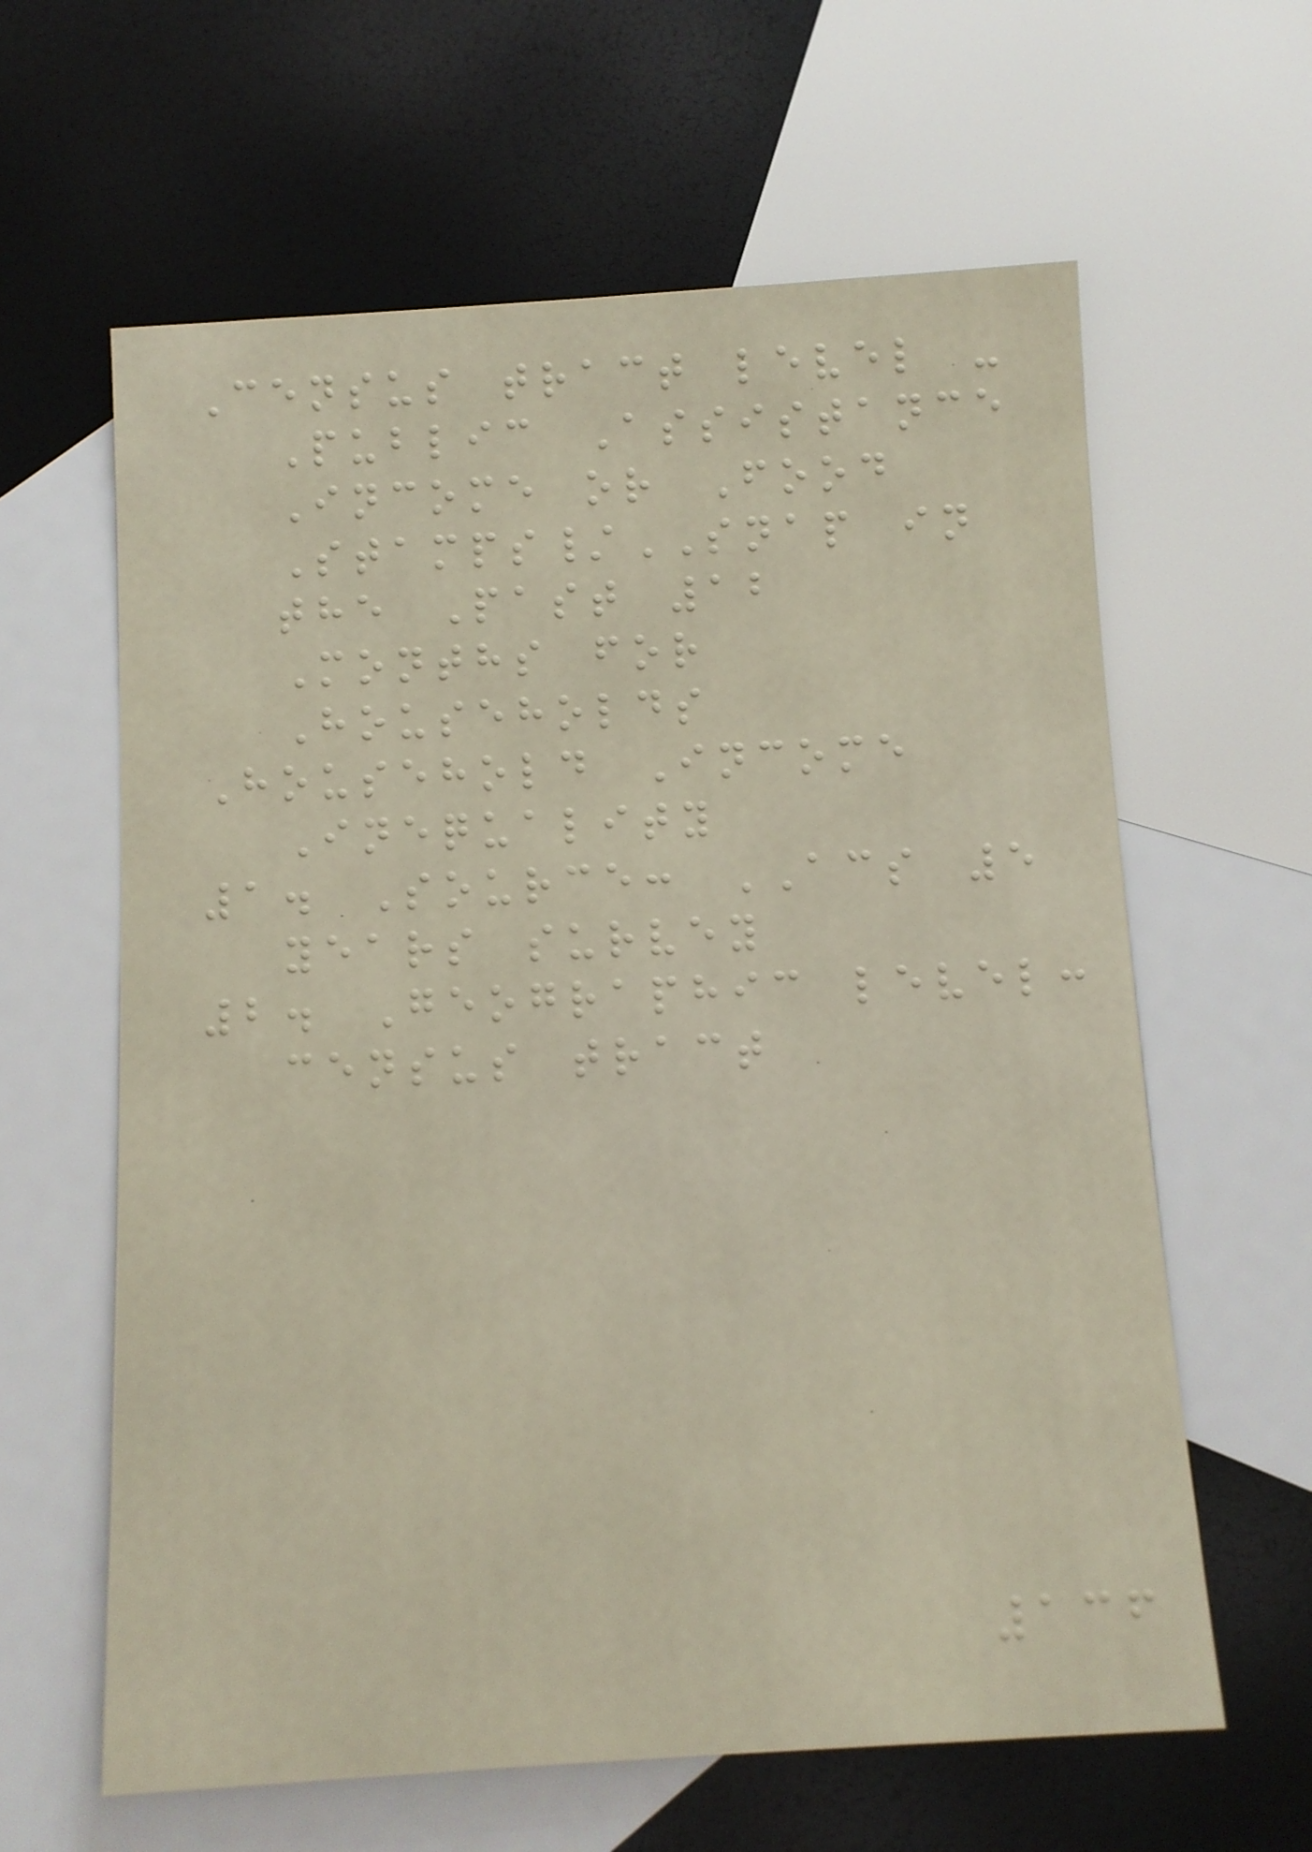Census tract level -
Public Assistance
Income or Food
Stamps/SNAP in
the Past 12
Months for
Households
Household Income
Inequality
1. Source: ACS 5
years survey
2. Geographic level:
census tract
136
